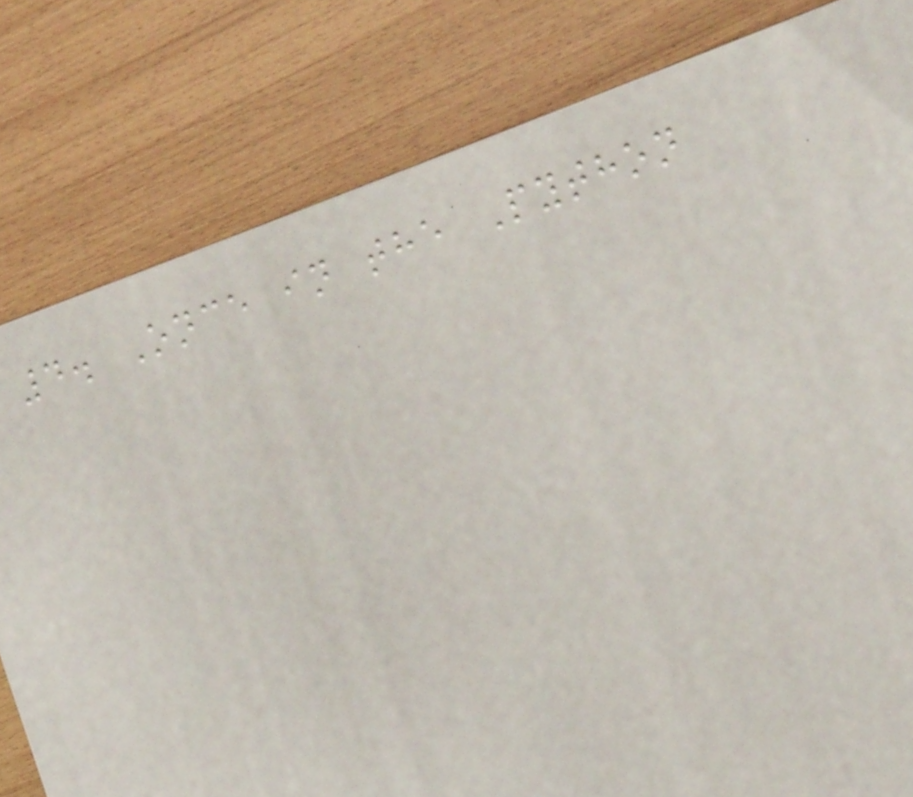4. Once in the Python
